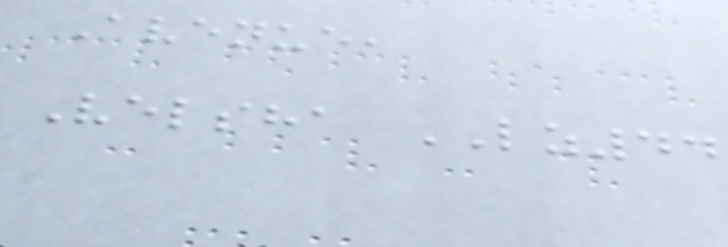Avenue,
Velsha LZ44
